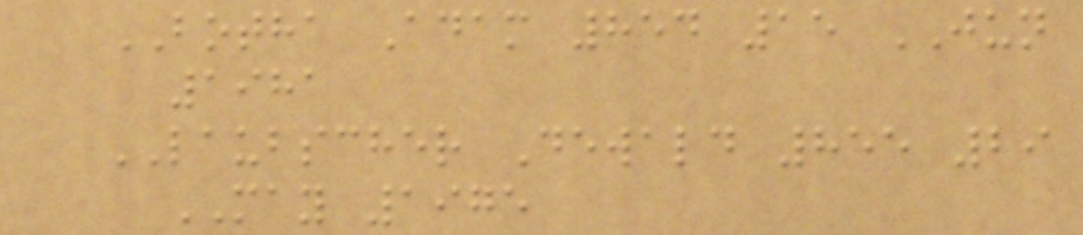BOTHA Adam 854 15 JUN
1981
LAUBSCHER Dewald 855 29
MAY 1975
